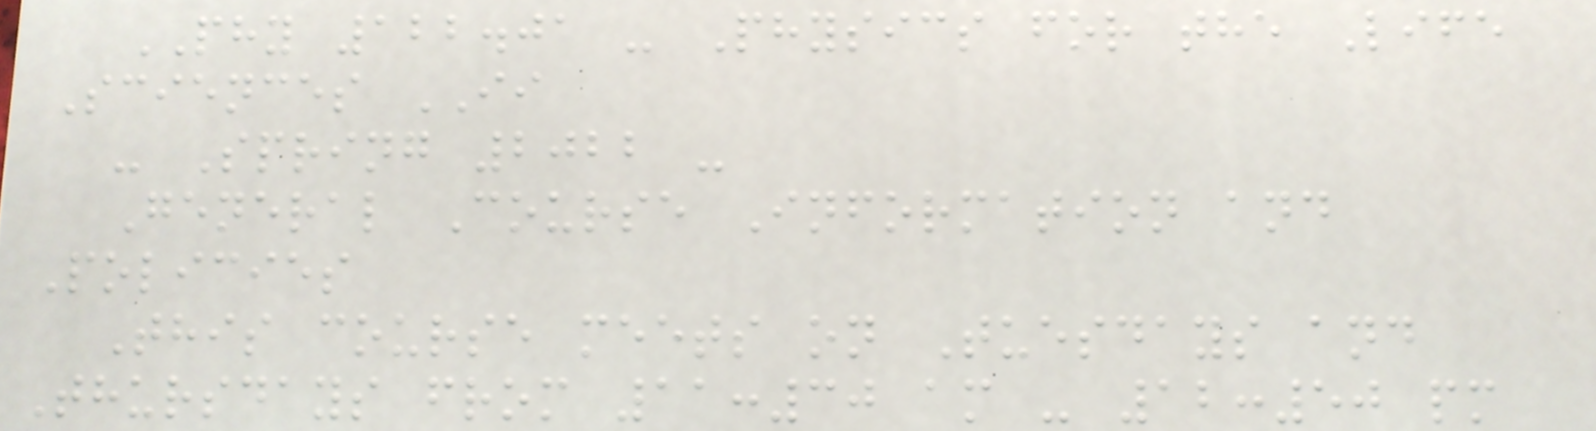PHY 122.01 - Physics for the Life
Sciences II
- Spring 2022 -
General Course Information and
Policies
This course meets on Tuesdays and
Thursdays from 11:30 am - 12:50 pm
